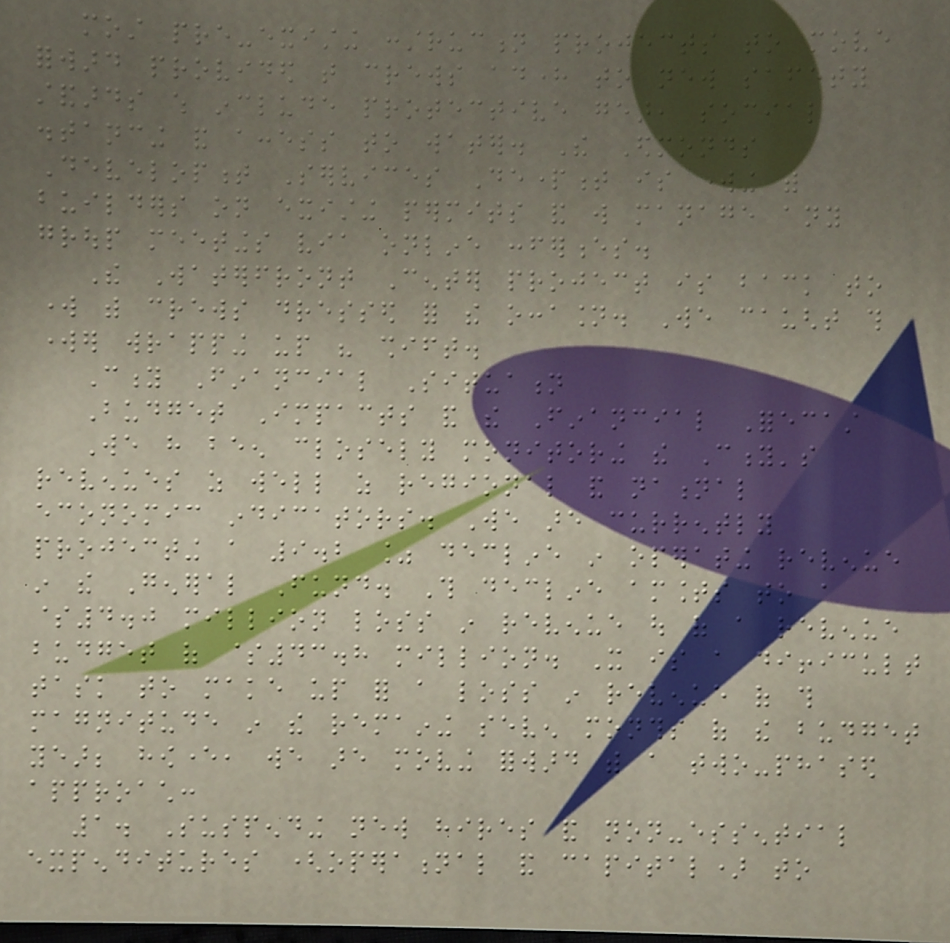most pre-existing construction projects to move
forward provided that crews adhere to new safety
standards which include protective gear, social
distancing and access to water. The Edmonds
Development Services Department is working with
builders on existing permits and will manage any
group meetings via online conferences.
The Waterfront Center project is back to
work with crews dressed for the occasion. We caught this
worker wrapping up his shift.
City Financial Situation
Budget Impacts and the Financial Forecast
We have been closely monitoring the City's
revenues as well as regional and national
economic indicators. We are currently
projecting a 9.2 % decline in operating revenue
in the General Fund. This decline amounts to a
$4.0 million loss in revenue out of a revenue
budget of $43.8 million. It is a difficult
task to make up for a loss in revenue of this
magnitude in the remaining seven months of the budget
year; however, we are moving forward with a two-phased
approach:
1. Suspending new hires and non-essential
expenditures (operational and capital) to
